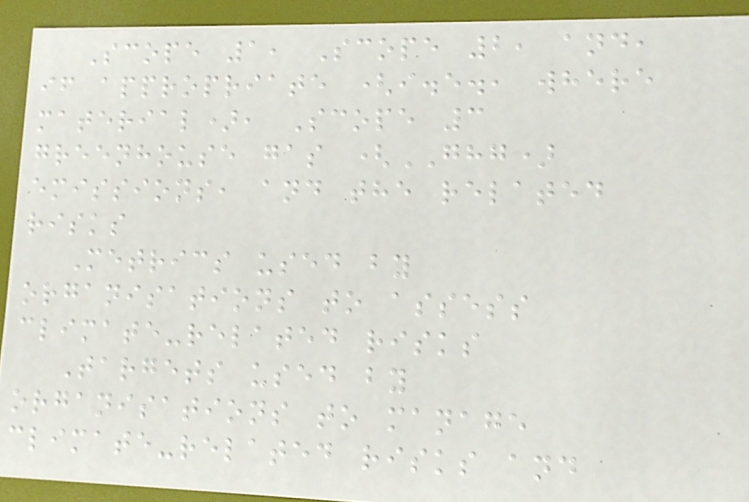Scope 1, Scope 2, and,
if appropriate (i.e., where
material), Scope 3
greenhouse gas (GHG)
emissions, and the related
risks
Metrics used by
organisations to assess
climate-related risks
Targets used by
organisations to manage
climate-related risks and
